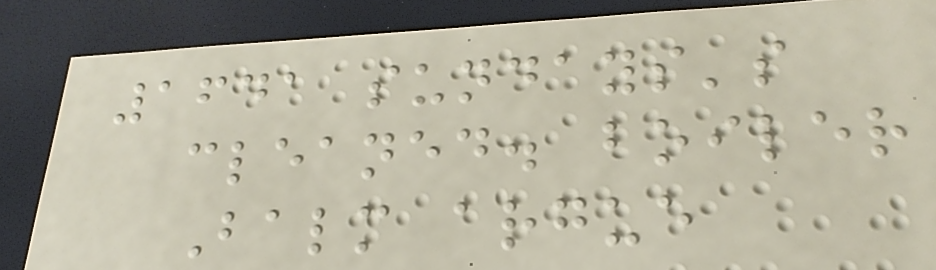1641 sundays's
cleaned. boiler
Balm argue
